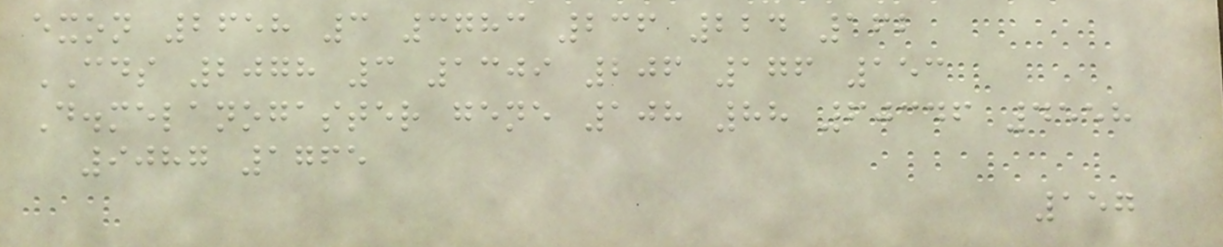exon 2658 3 3783 236 224 162
CDS 2078 3 1309 206 176 153
D.melanogaster gene 108 88 60346 4558
9087 1765
157
